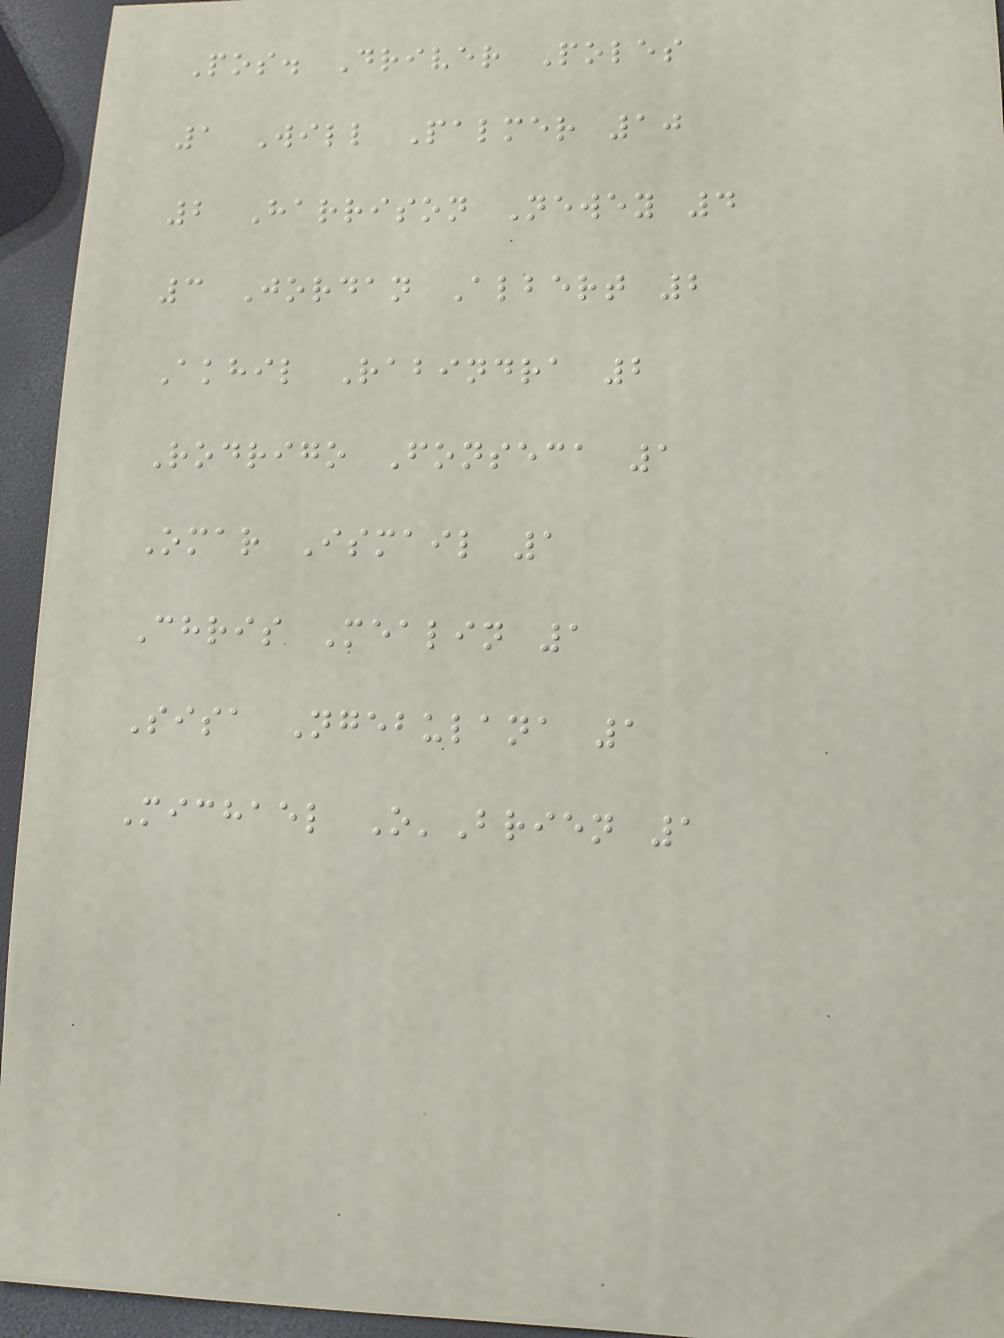Pos. Driver Poles
1 Will Palmer 10
2 Harrison Newey 4
3 Jordan Albert 2
Akhil Rabindra 2
Rodrigo Fonseca 1
Omar Ismail 1
Chris Mealin 1
Sisa Ngebulana 1
Michael O'Brien 1
